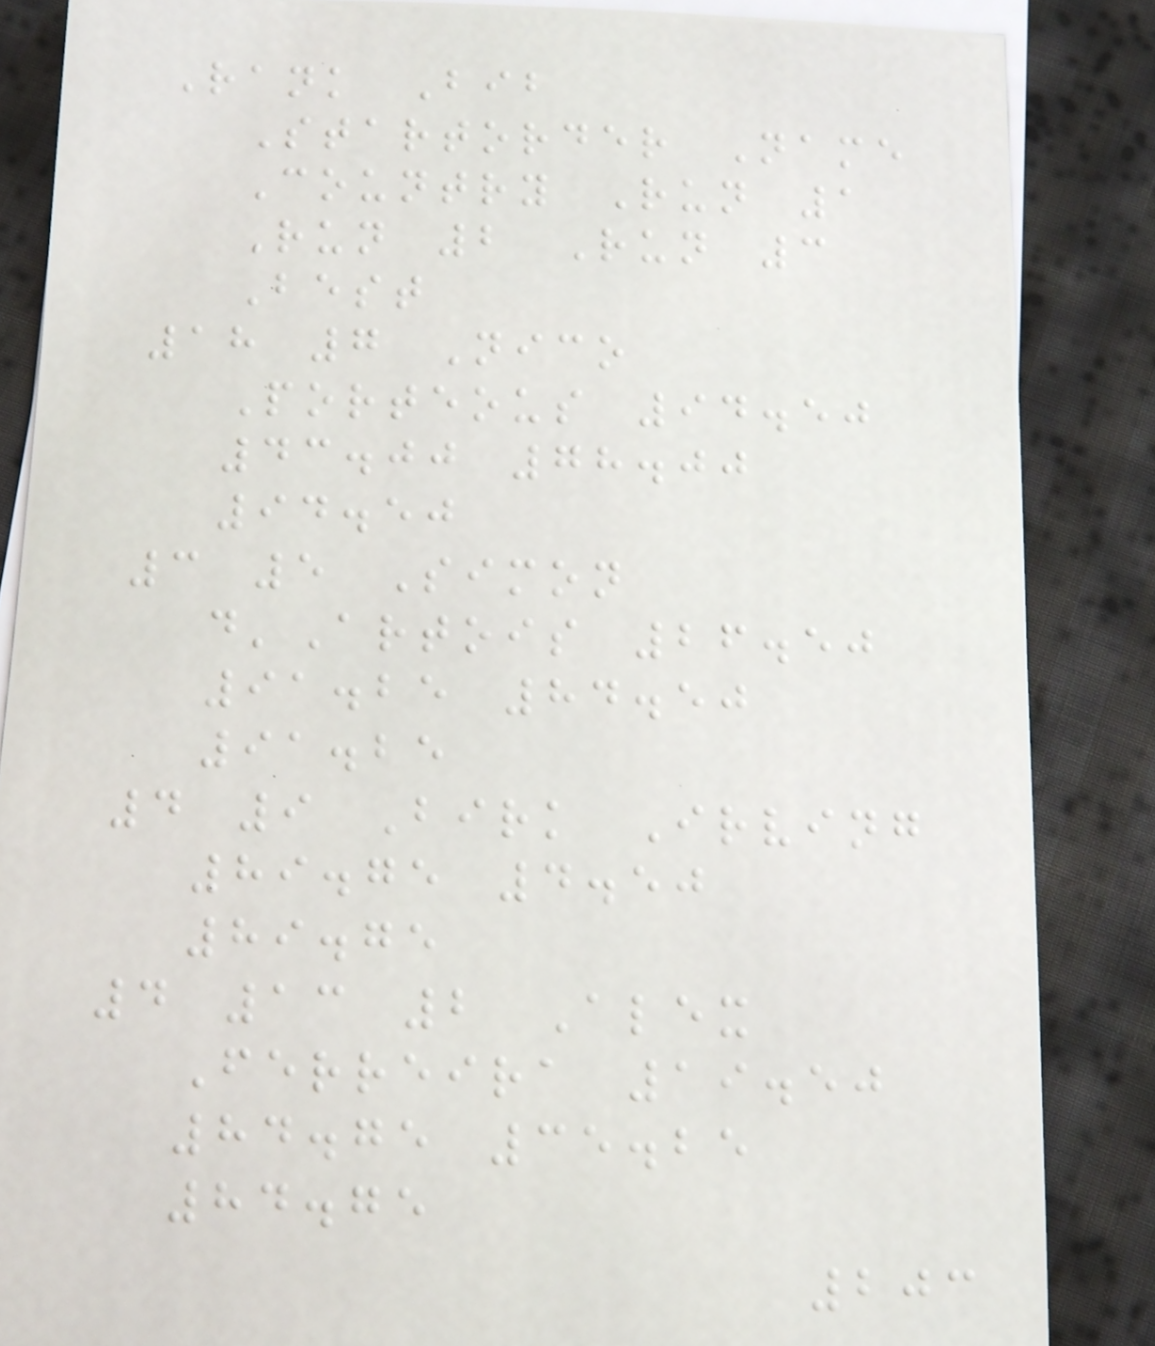Rank Bib
Startorder Name
Country Run 1
Run 2 Run 3
Best
18 7 Nico
Porteous 94.50
43.00 78.00
94.50
3 5 Simon
d'Artois 26.50
91.25 84.50
91.25
4 9 Birk Irving
89.75 4.50
89.75
4 13 2 Alex
Ferreira 19.50
84.75 35.25
84.75
203
